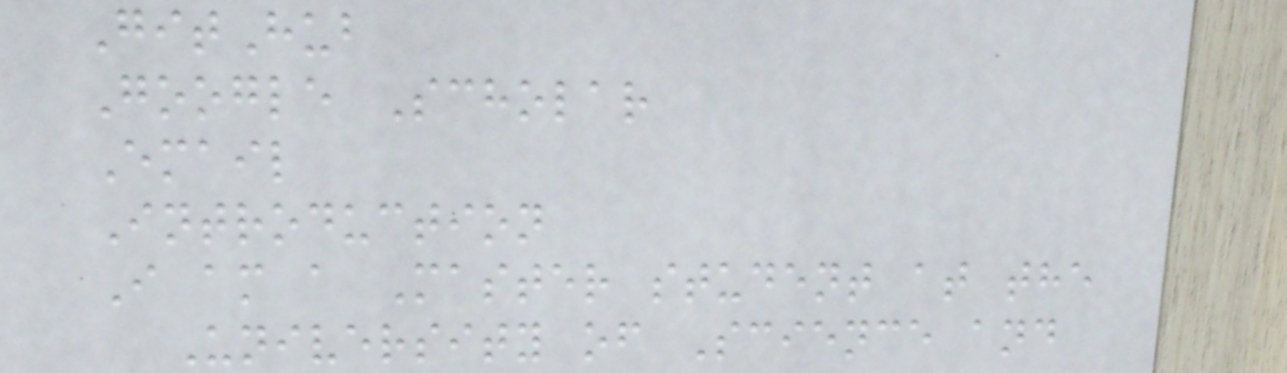GitHub
Google Scholar
Email
Introduction
I am a Master student at the
University of Science and
